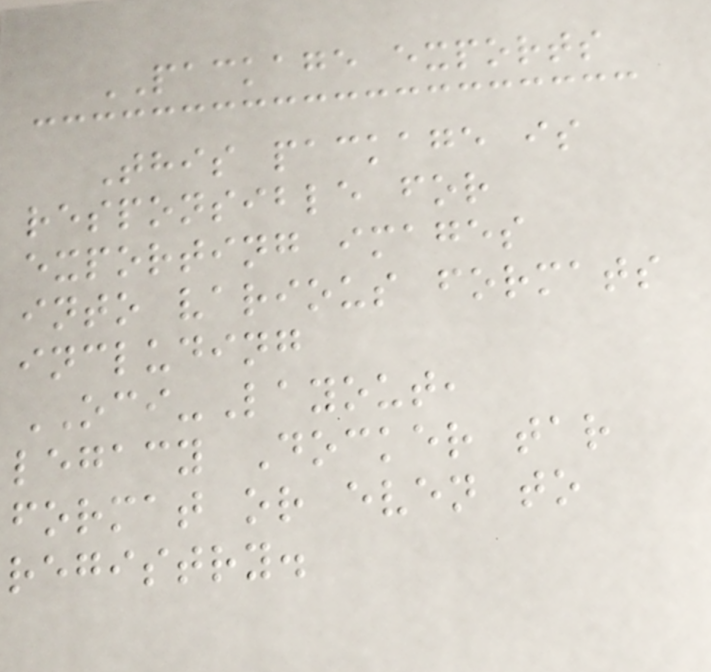PACKAGE exports
This package is
responsible for
exporting images
into various formats
including
OCI-Layout,
legacy Docker tar
format or even to
registry.
